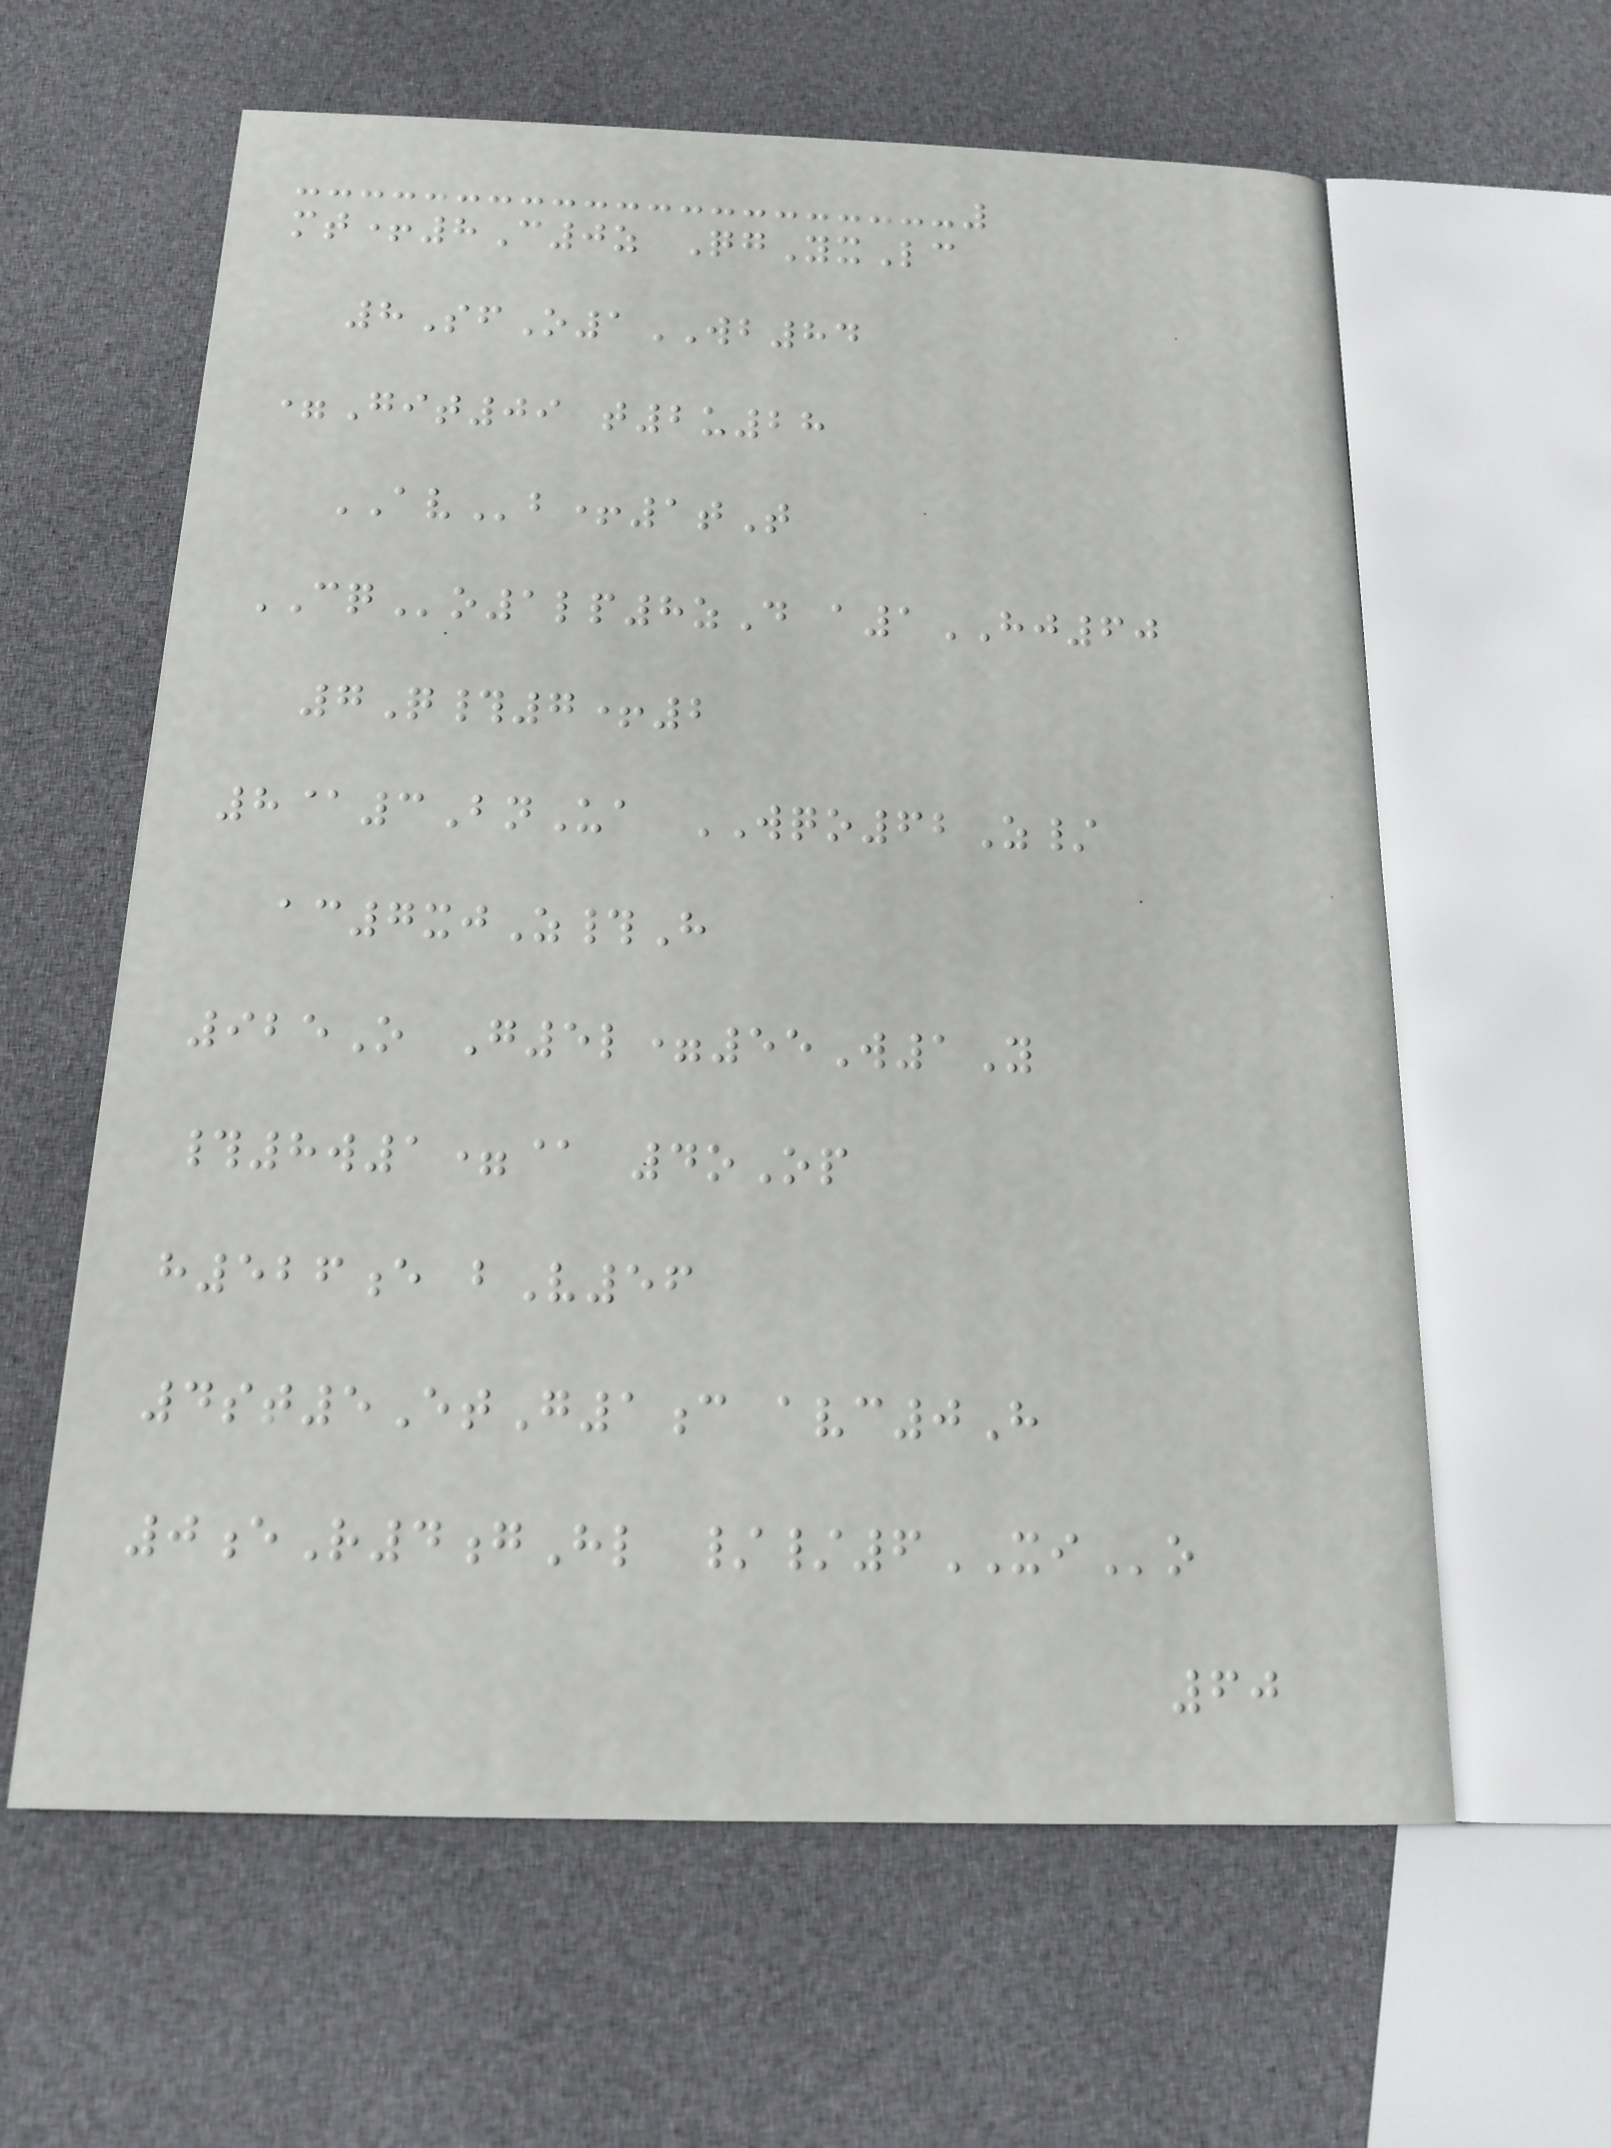mt+8C0z QgYxLc
8SfO1WB84
=Git09 t2u28
AVb+1tT
CQo1lp8zD a1HJ60
7Q#7+2
8@3BnUa WQO62Z/
ac7xjZ#H
925O G5l=55W1Y
#8w1=@ 4oOp
h526e bV56
4st5EtG1c avc0H
0eR4gHl //6XIo
60
